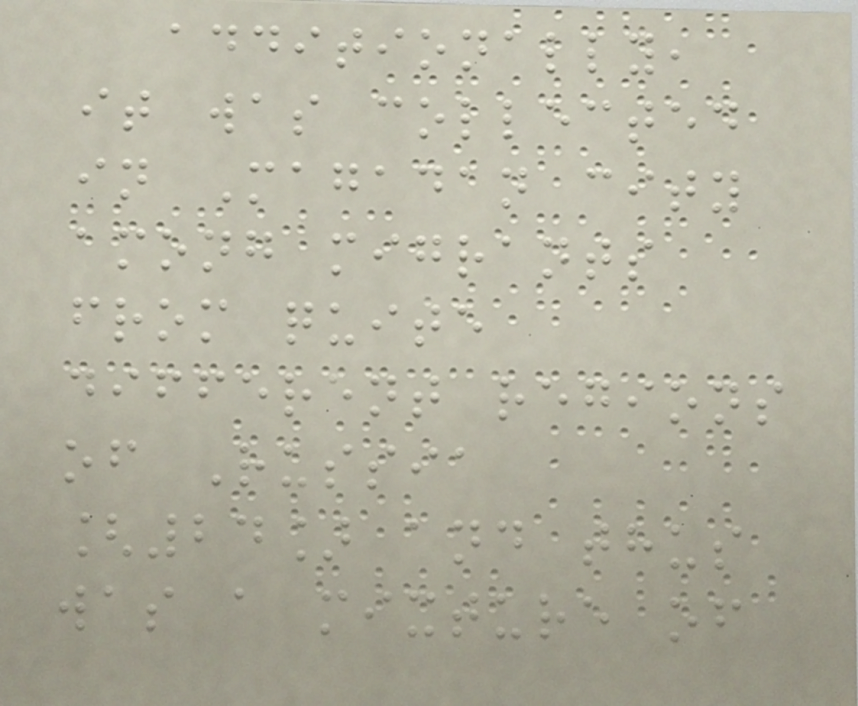additionally,
it was collected
in Magadan city
among migrants
from quite
different regions
of Russia
[24] and thus
was a mixture of
